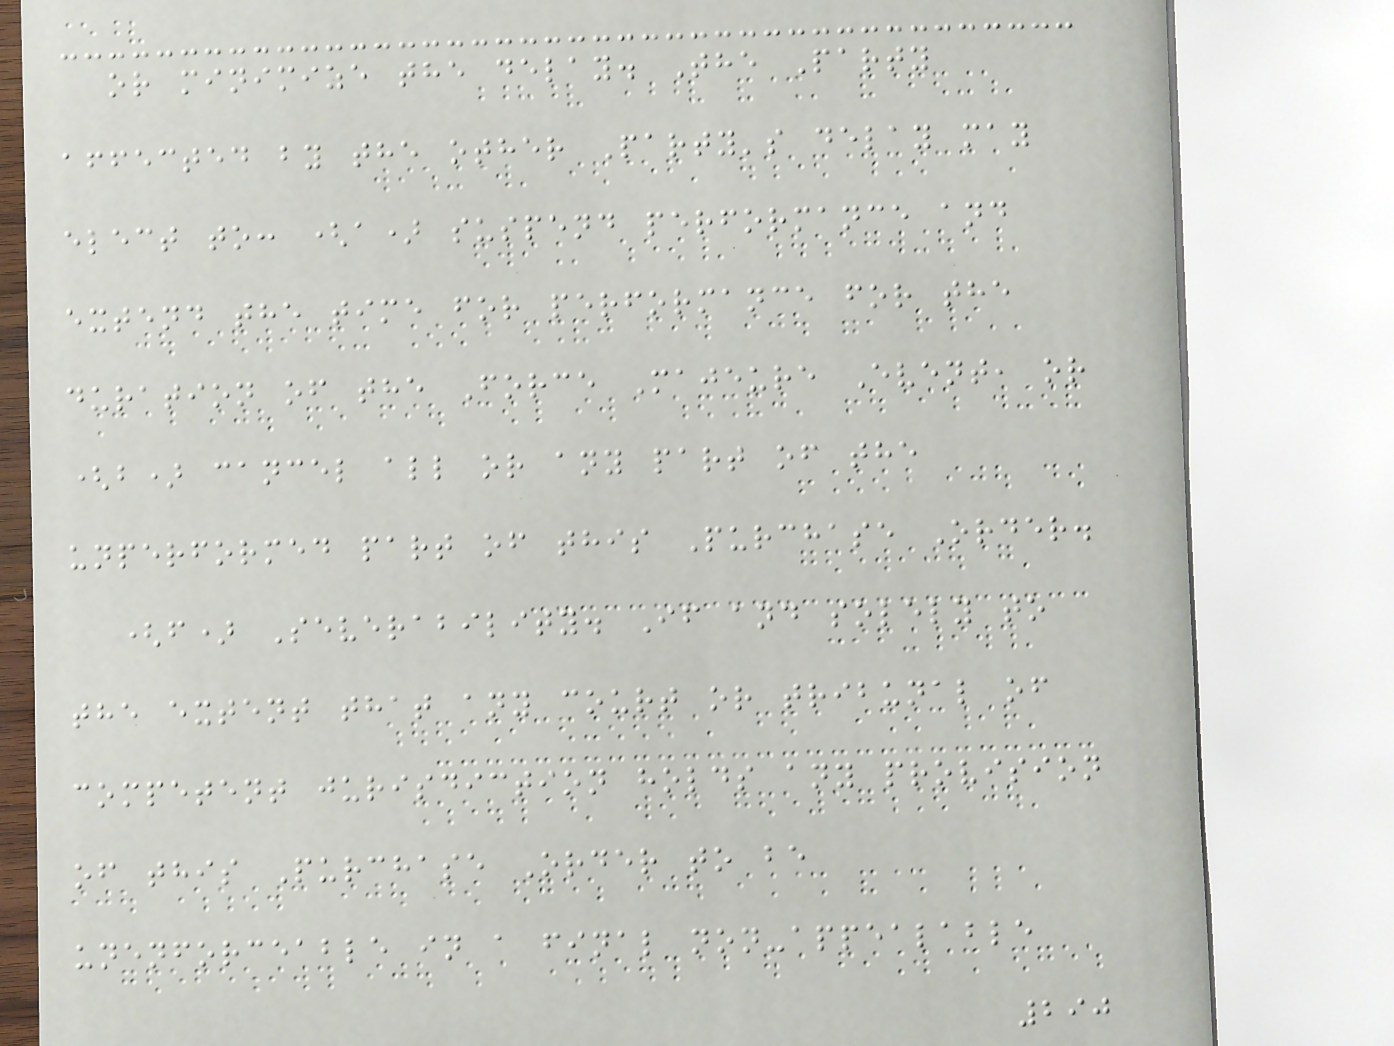or minimize the delay. The Party
affected by the other Party's delay may
elect to: (a) suspend performance and
extend the time for performance for the
duration of the Force Majeure Event, or
(b) cancel all or any part of the
unperformed part of this Purchase Order.
(f) Severability. If and solely to
the extent that any court or tribunal of
competent jurisdiction holds any provision
of this Purchase Order to be
unenforceable in a final non-appealable
290
